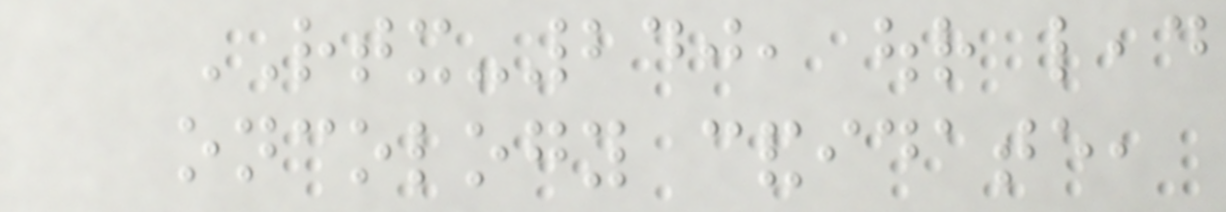RTX-240, our lead
oncology candidate,
